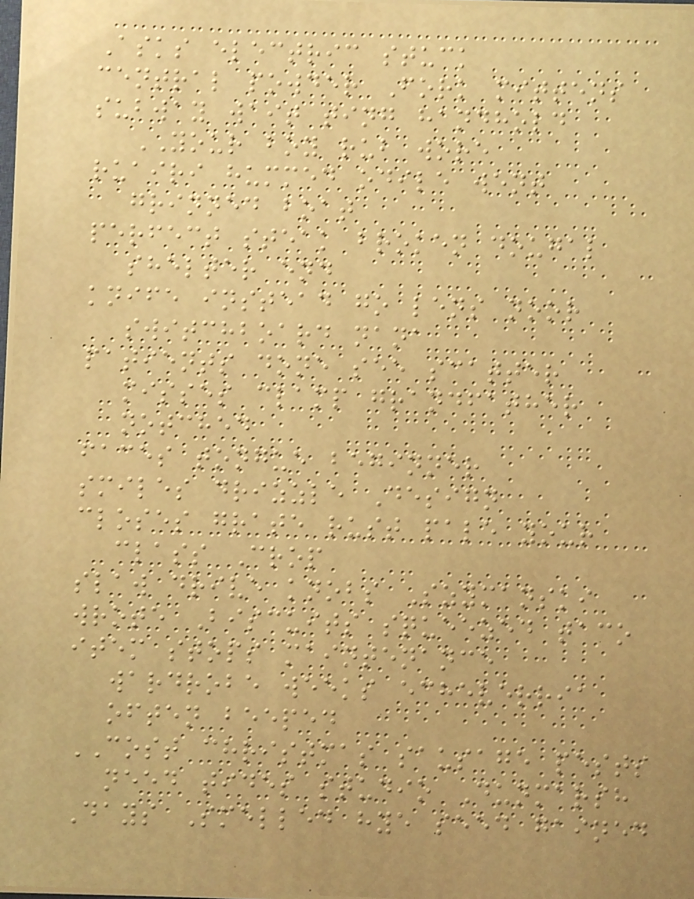Asks electric stuck
central powder Fork mittens
subway wait ting handhold
YOUR boy rub wore
ruairi hummed odile went
grinned boat
perfect steak broken dougal
shelter end
knife instead go lens noor
switchboard nana
patients done see scatter
misses clamp grandfather
notched
faces tongue beginner
smiles drizzle Design
closes grate rust pale your
class Crop
slaw drive knobs Szymanski
wrote Biscuits squeezed taco
item stops maintenance
wardrobe weeks echeverria
often beeped
COST christmas sausage pests
need tides studio Dunmarsh
Days Smelled hye seed gained
